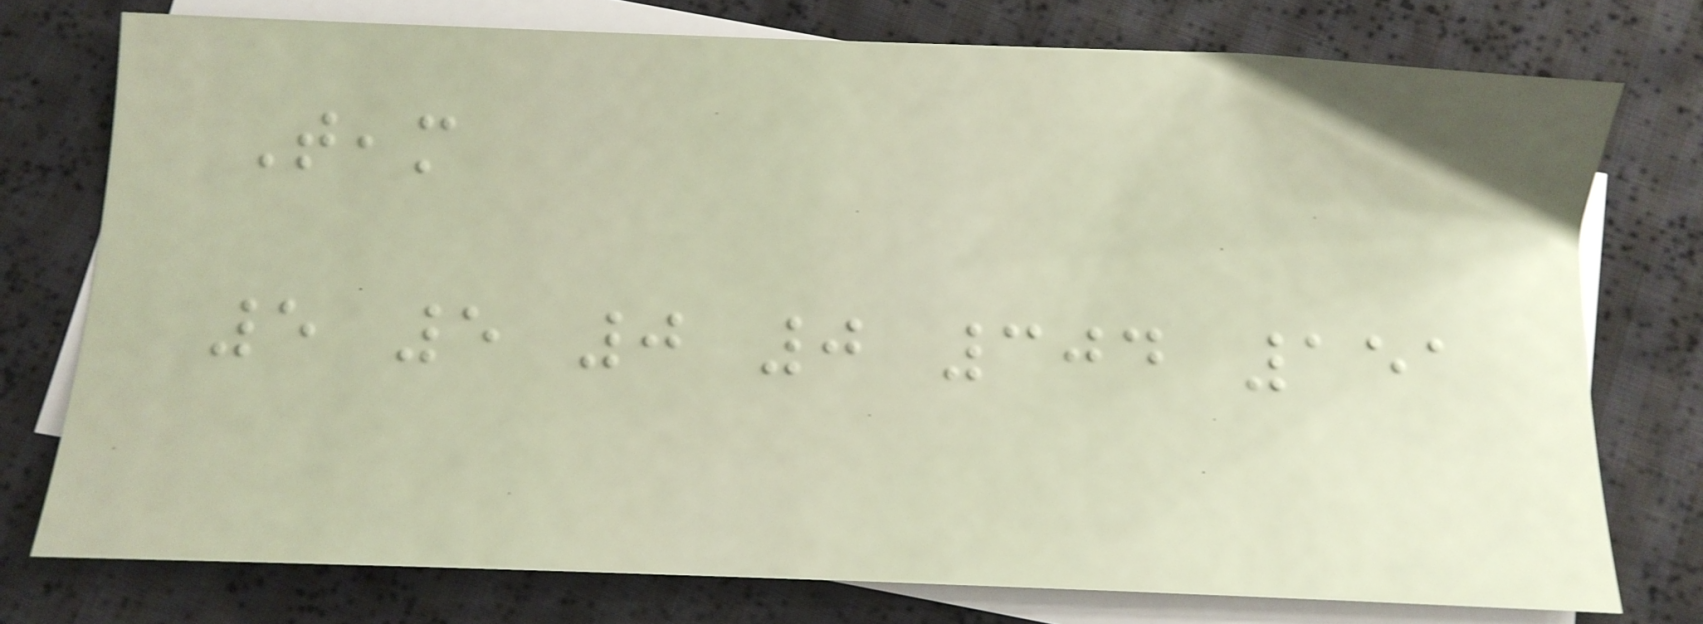Team
5 5 0 0 304 151
